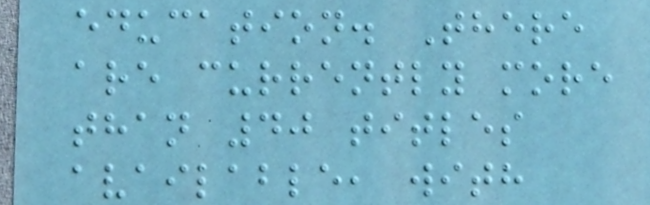education. There
are currently more
than 40 titles
available, with
